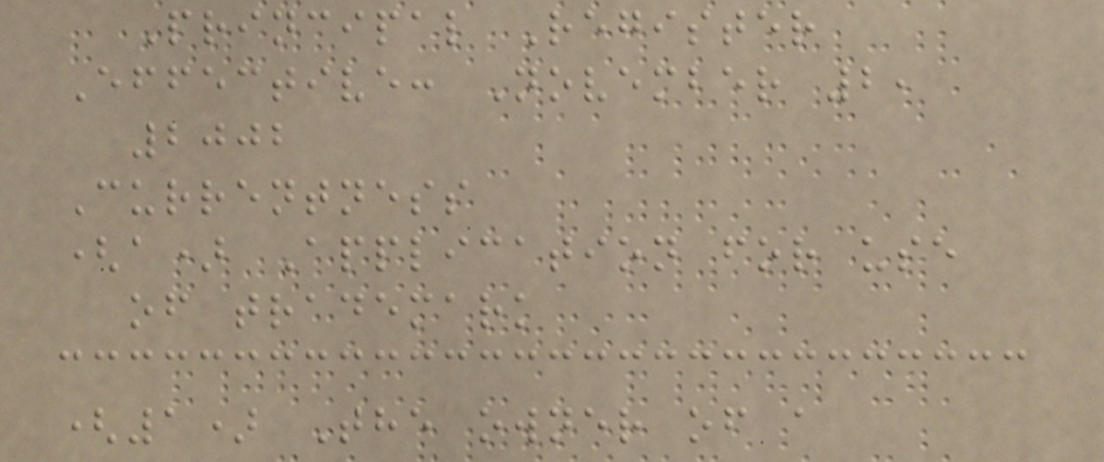Principal Register
Effective: November 2,
2002
Currentness
(a) Application for use
of trademark
(1) The owner of a
